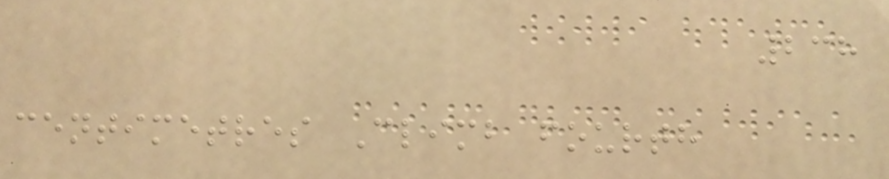238
centimetres Climb fourth
